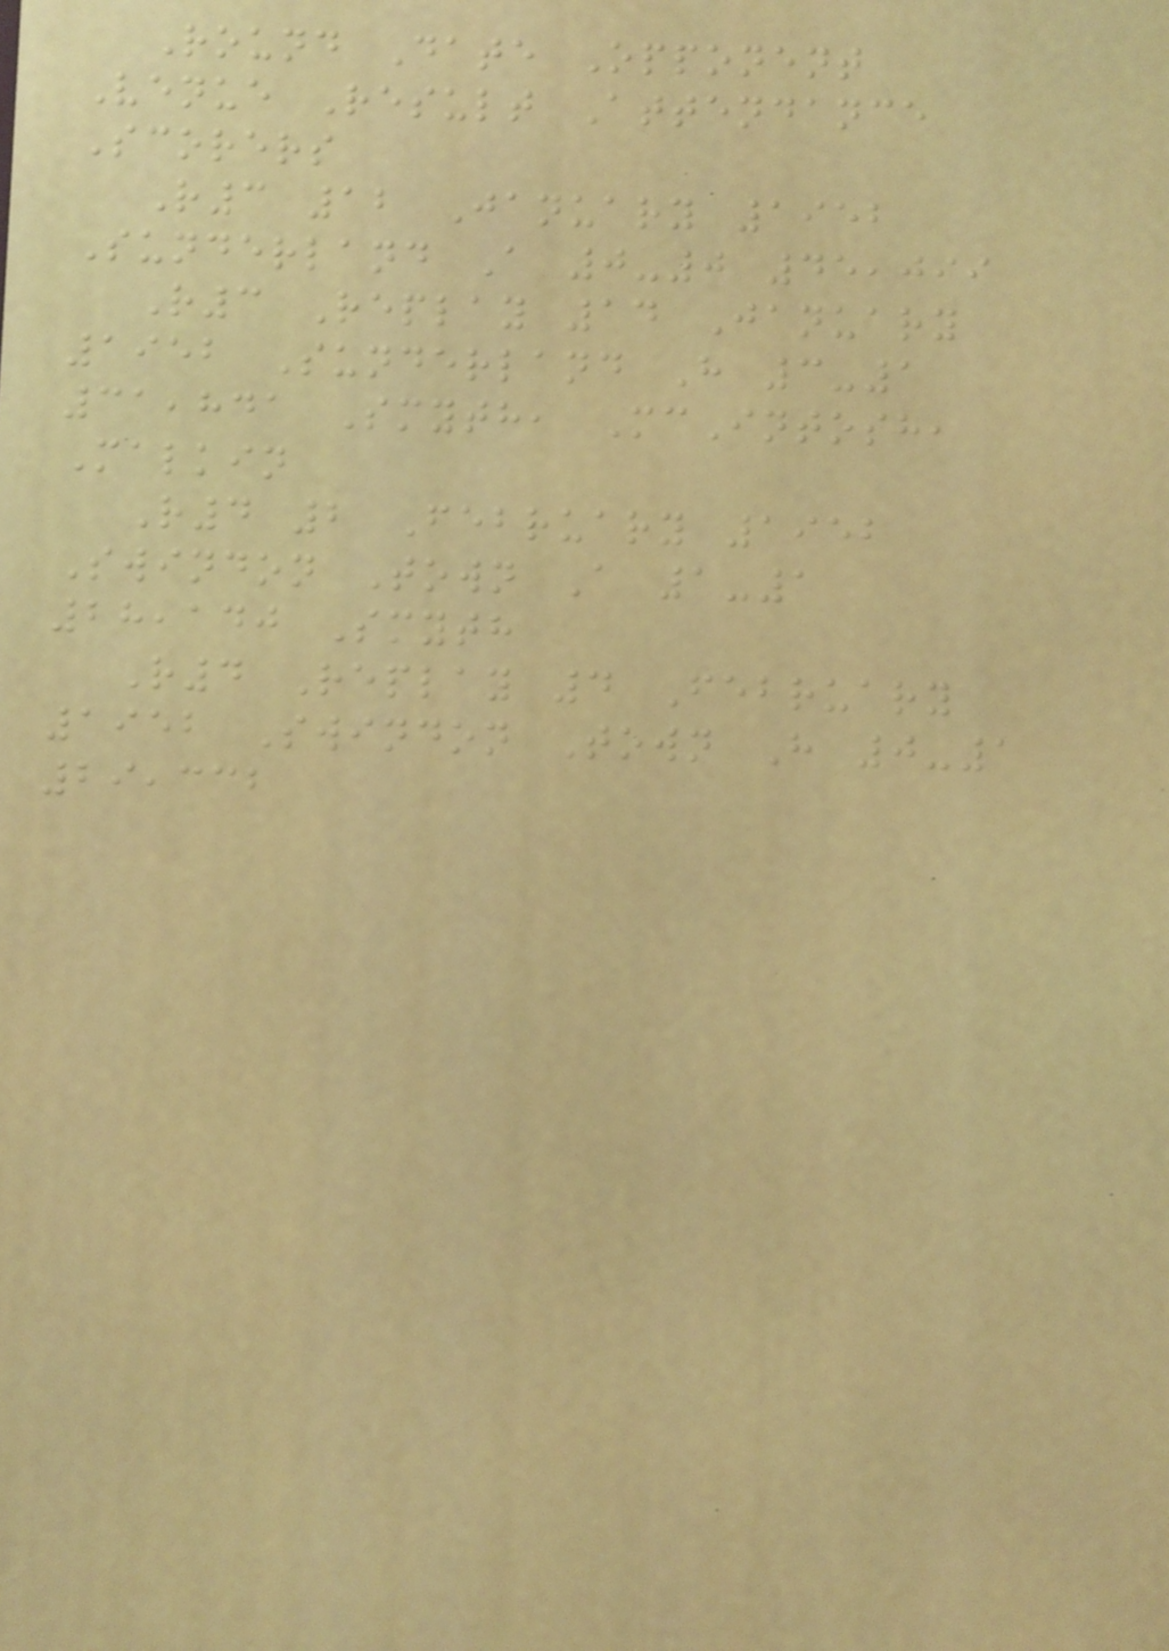Round Date Opponent
Venue Result Attendance
Scorers
R3 12 January 1952
Sunderland A 0-0 45,099
R3 Replay 14 January
1952 Sunderland H 3-1
31,841 Smyth, McIntosh,
Malkin
R4 2 February 1952
Swindon Town A 1-1
28,140 Smyth
R4 Replay 4 February
1952 Swindon Town H 0-1
29,332
